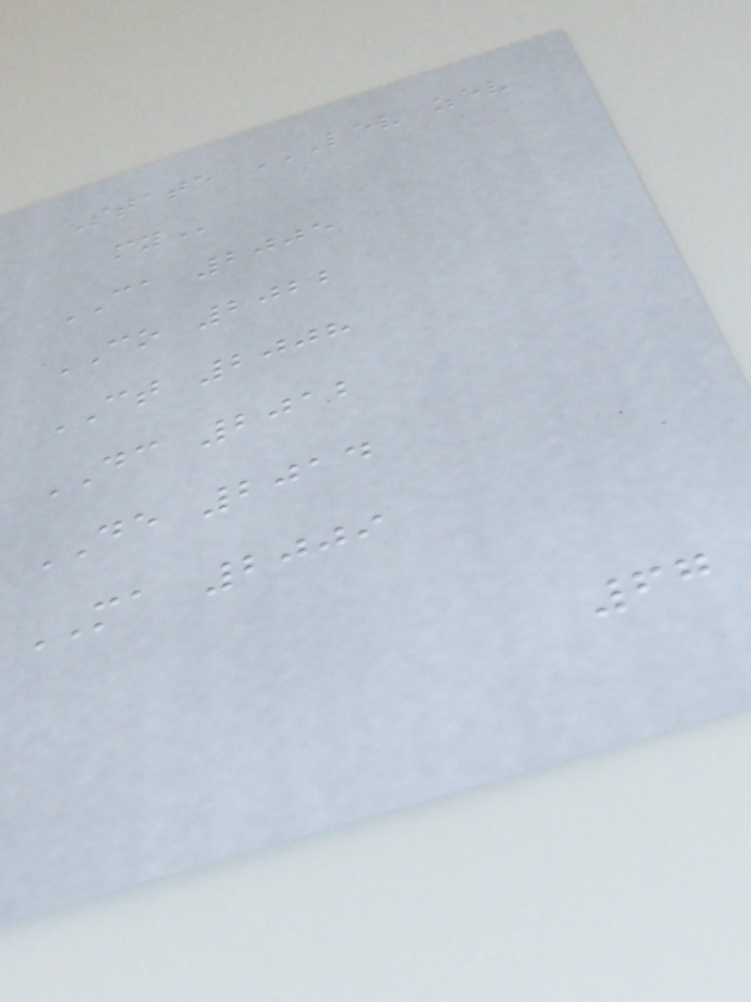State LEV ZEV
MY
CA 2005
CO 2022
CT 2008
DC 2012
DE 2014
MA 2009
67
